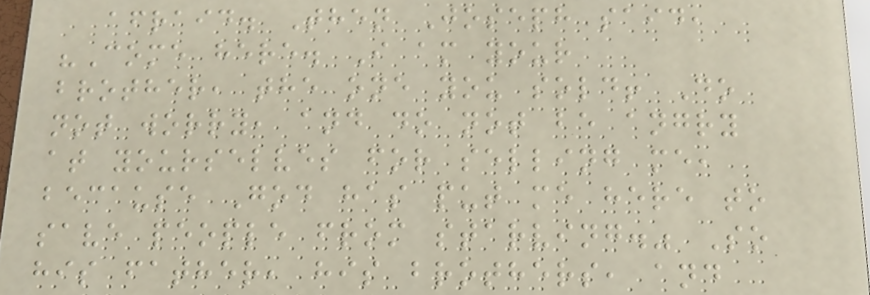afraid. Then Joseph said,
"Come here. I am your
brother, the one you sold! Do
not worry, and do not be angry
at yourselves for selling me,
because God has put me here to
save people from starving." So
his father, his brothers, and
